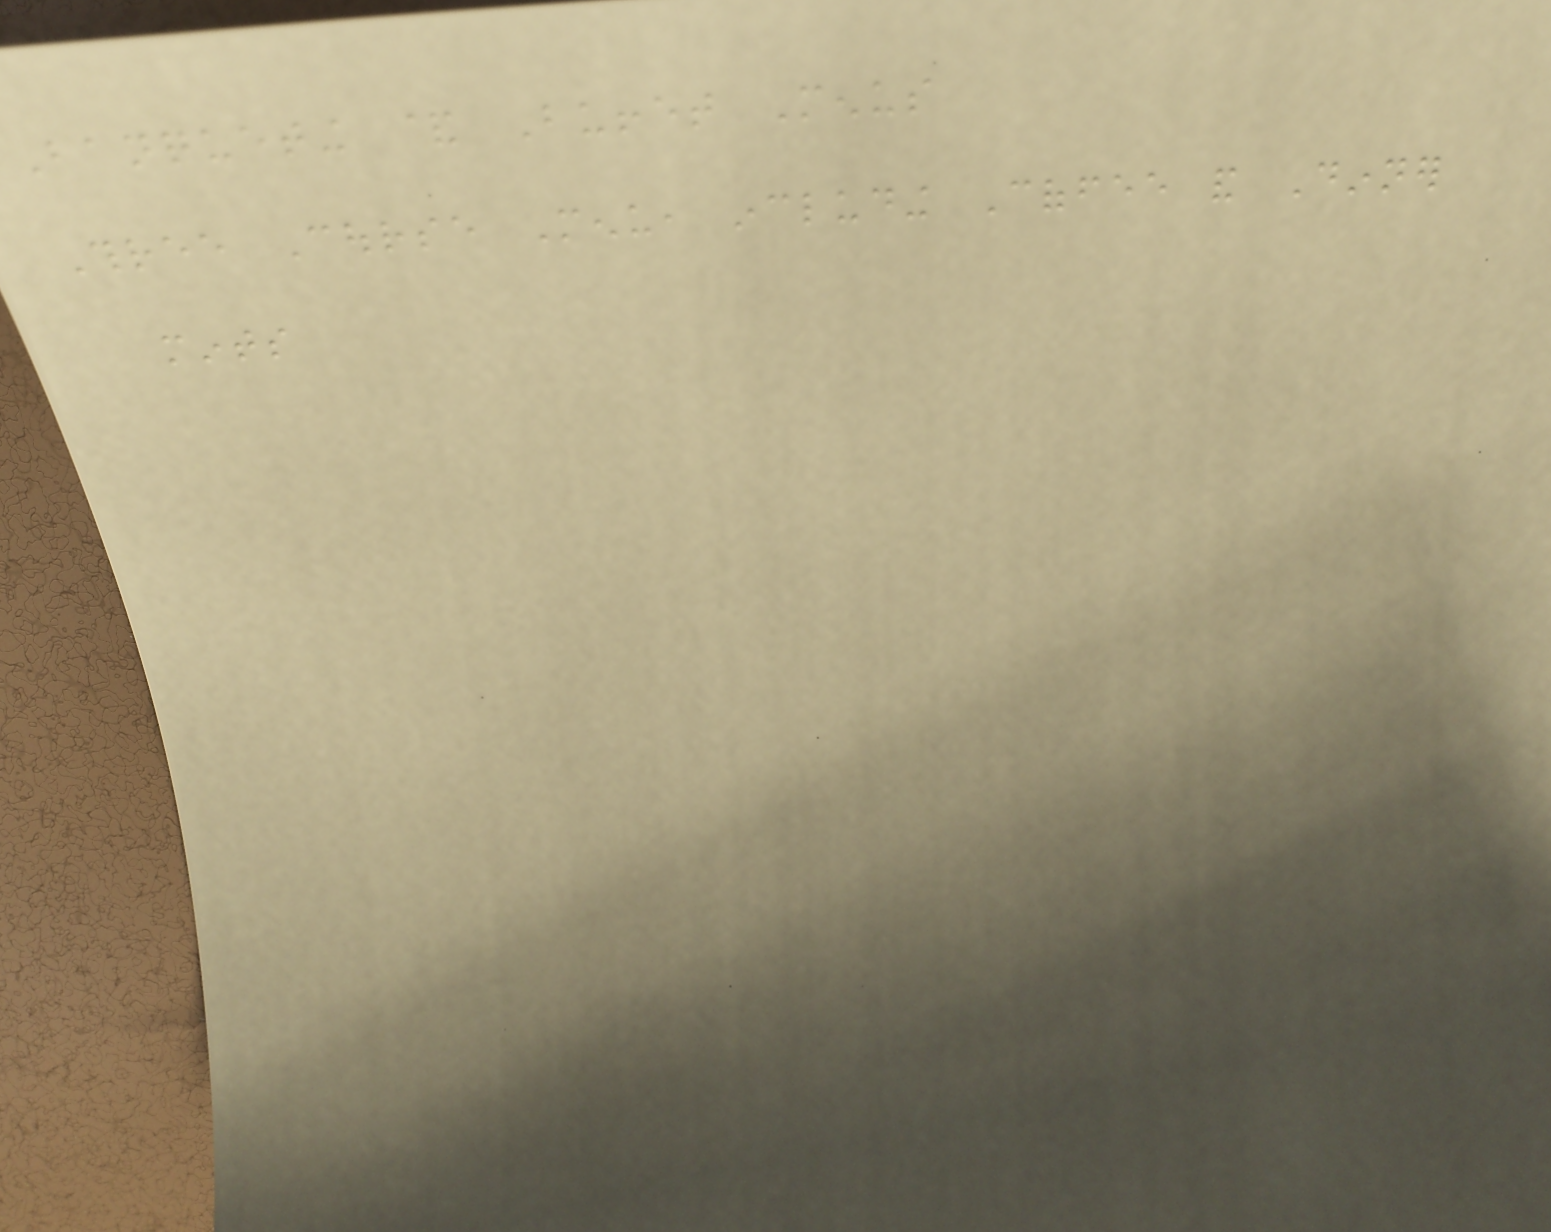Banqueting & Buffet Menus
Three Course Menu, including Coffee and Dinner
mints
